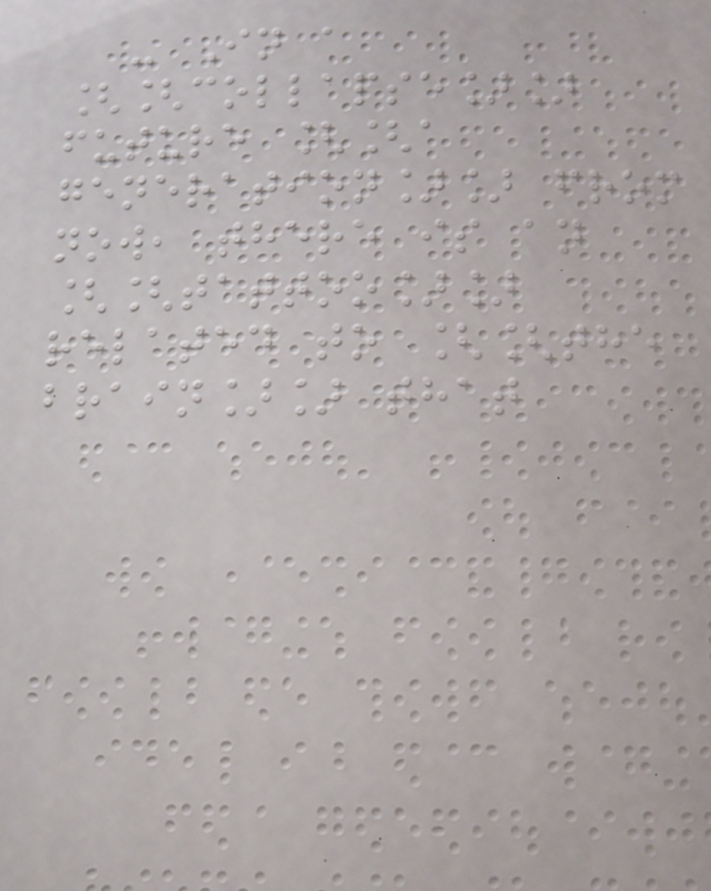- In a
[[collapse]]
future [[a
generation]] from
now, there is an
[[tattoo]]
related to [[the
brain]] that
